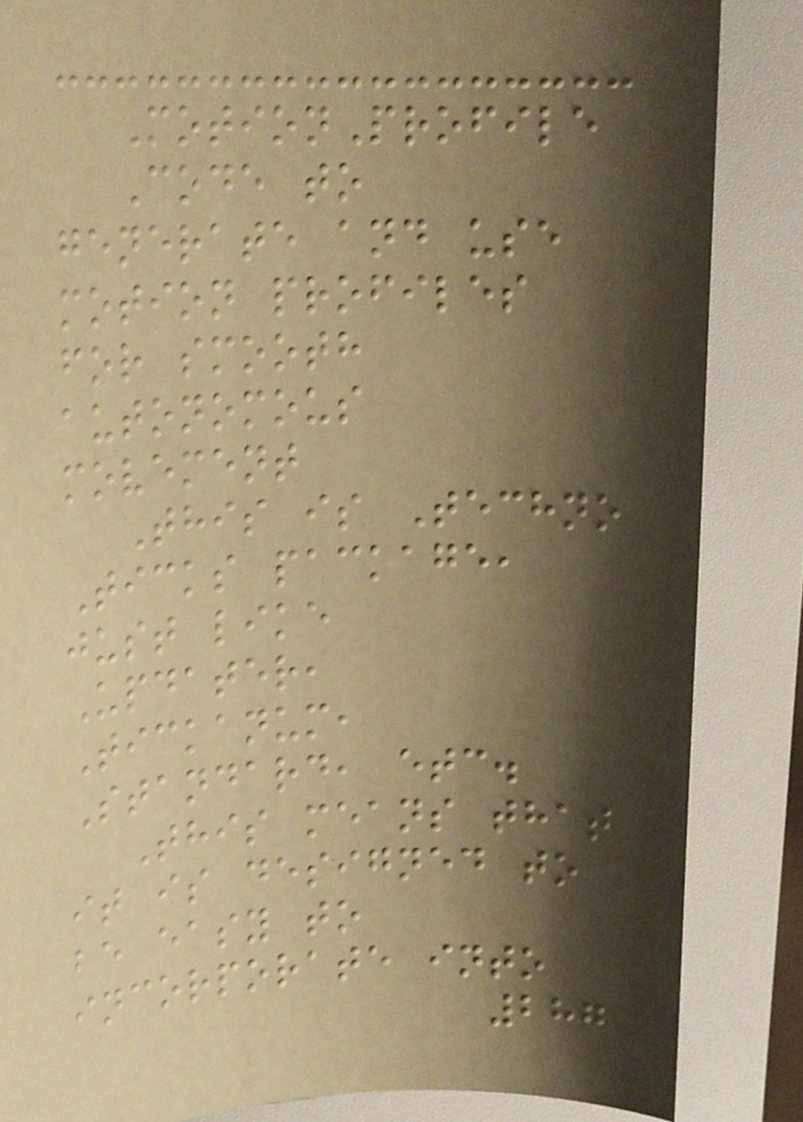MotionProfile
Code to
generate and use
motion profiles
for smooth
autonomous
movement
This is Techno
Ticks package,
just like
Updater,
Tickanum,
Standard, etc.
This means that
it is designed to
be easy to
incorporate into
287
